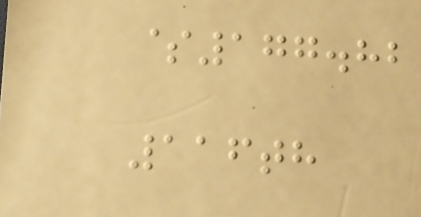$177.82
116th
